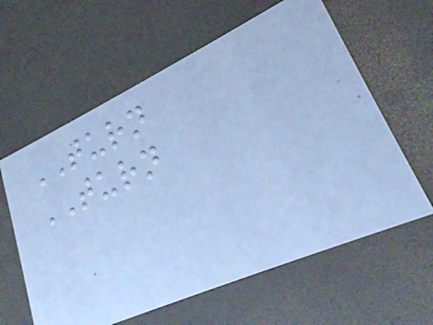TURN
TURN
